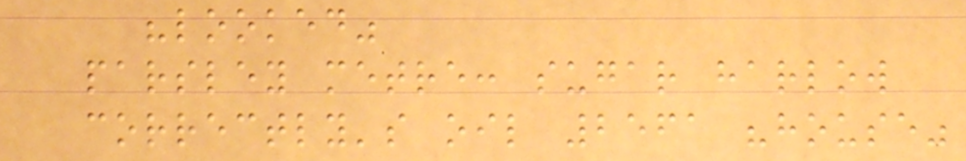"looked"
parsley metre: sugar harlow
correctly's oil 2561 "house"
